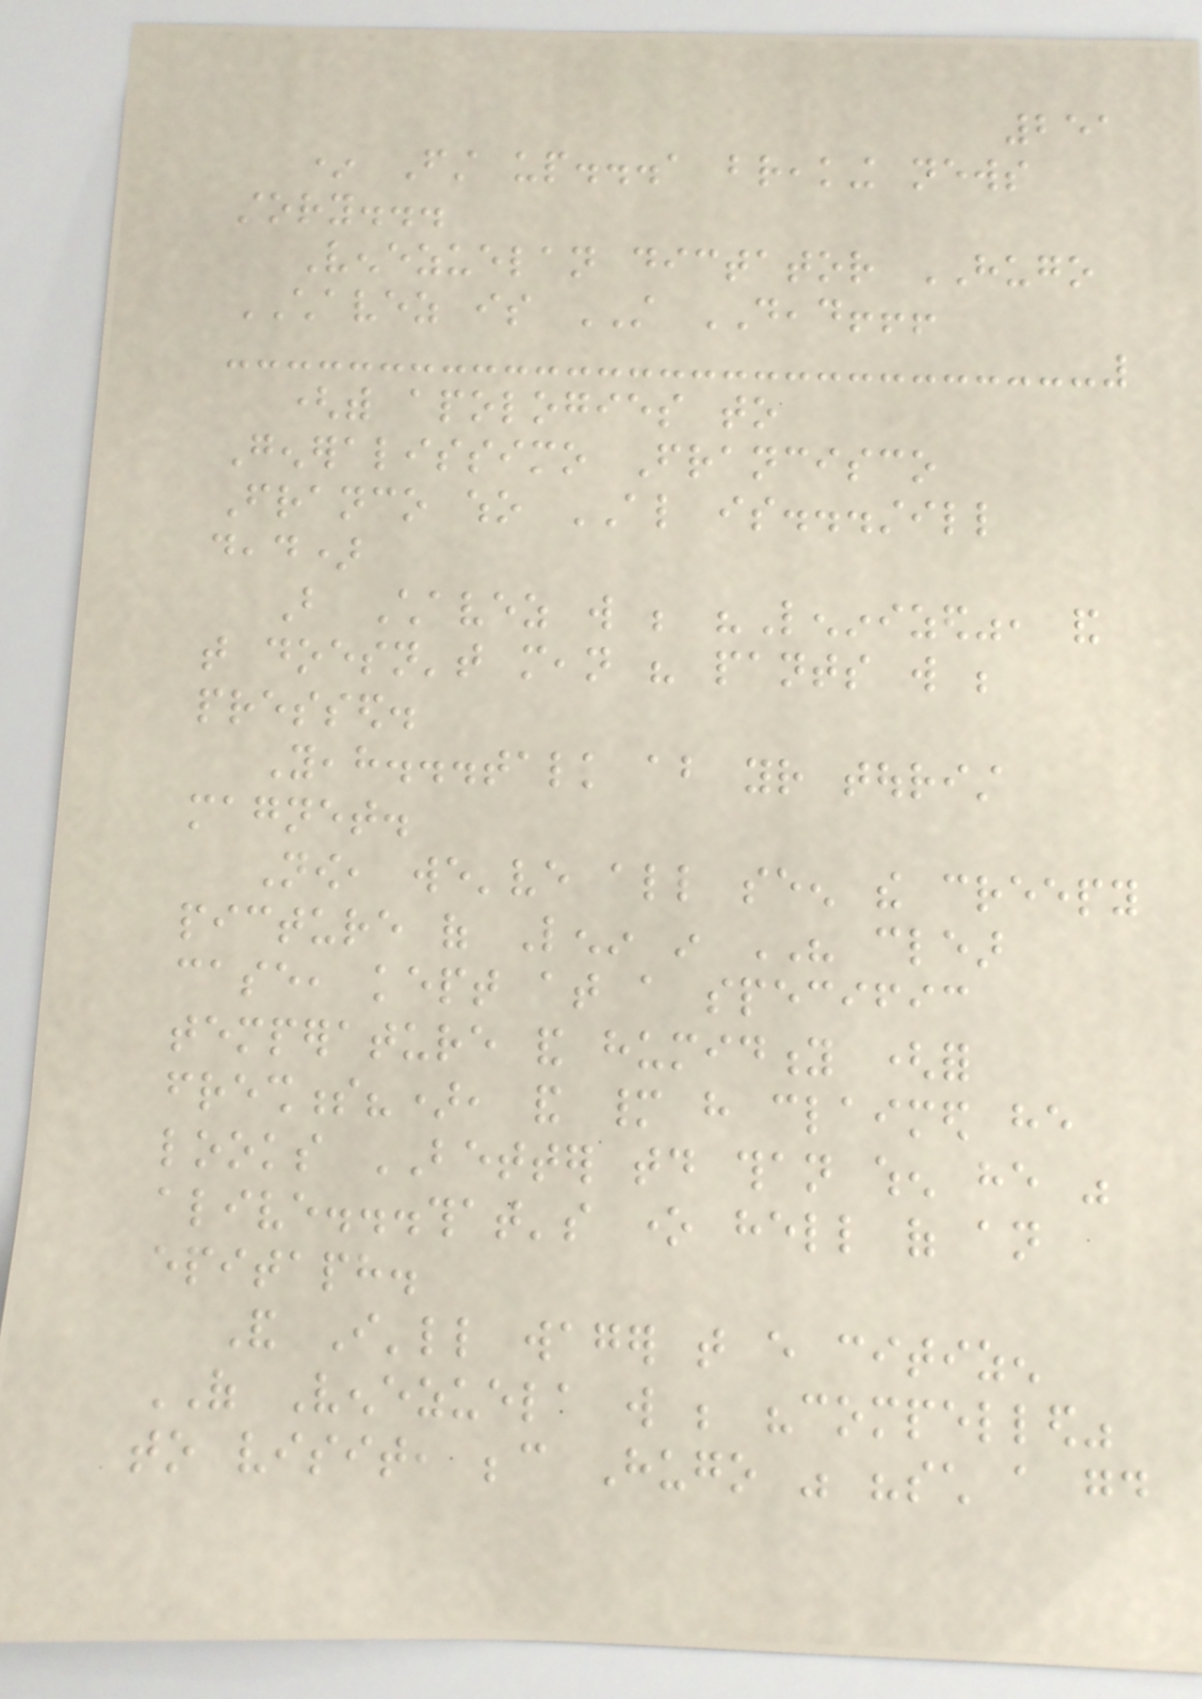251
* First up...a breaking news
story...
Venezuelan dictator HUGO
CHAVEZ is STILL DEAD!!!
(with apologies to
Generalissimo Francisco
Franco who ALSO is...still
dead)
But Chavez will be "Leninized", and
that doesn't mean his pants will be
pressed.
Yeah...talk about your tourist
magnet.
Now, we've all seen the creepy
picture of Lenin in HIS clear
case, kept at a specific
temperature and humidity (for
freshness?), and many have claimed he
looks BETTER today than when he was
alive...that's one hell of an
epitaph.
And I'll wager that every citizen
OF Venezuela will be "compelled"
to visit, because Hugo was "such a good
